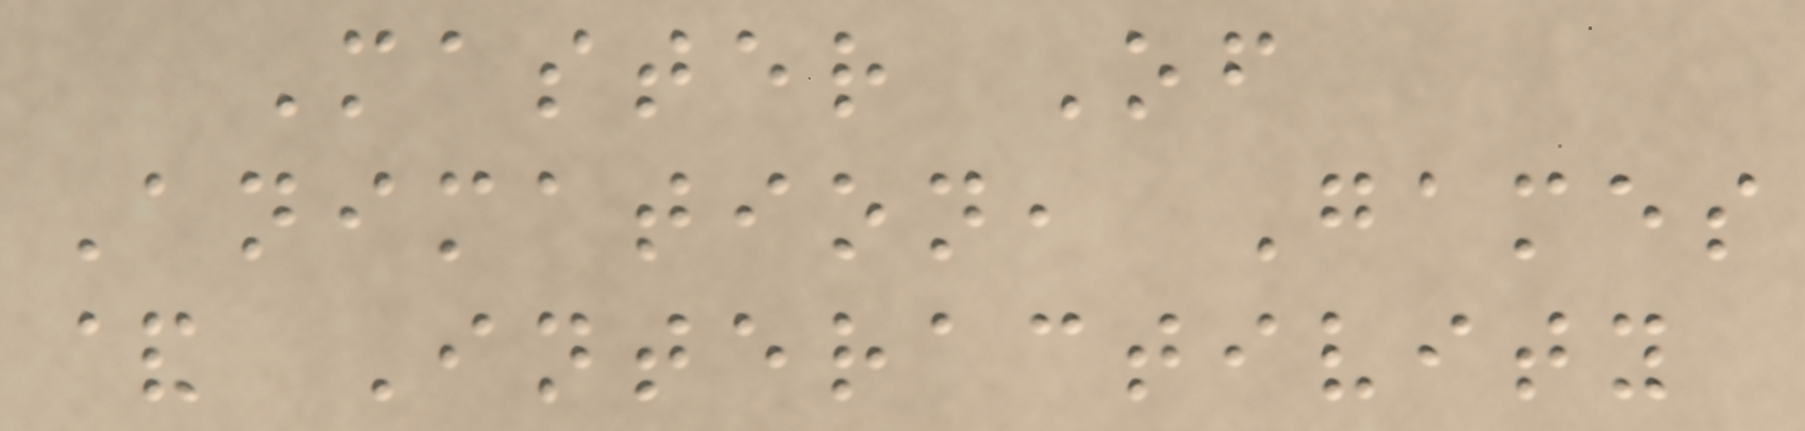Master Of
Animation, Games
& Interactivity
